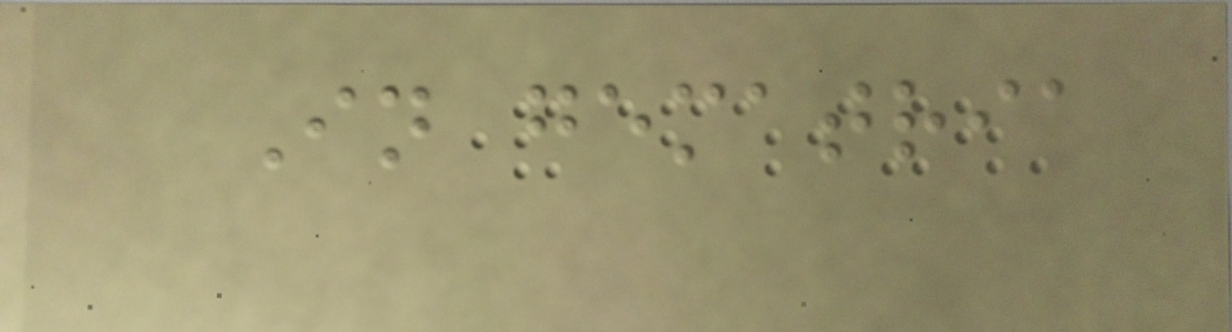In gematria
